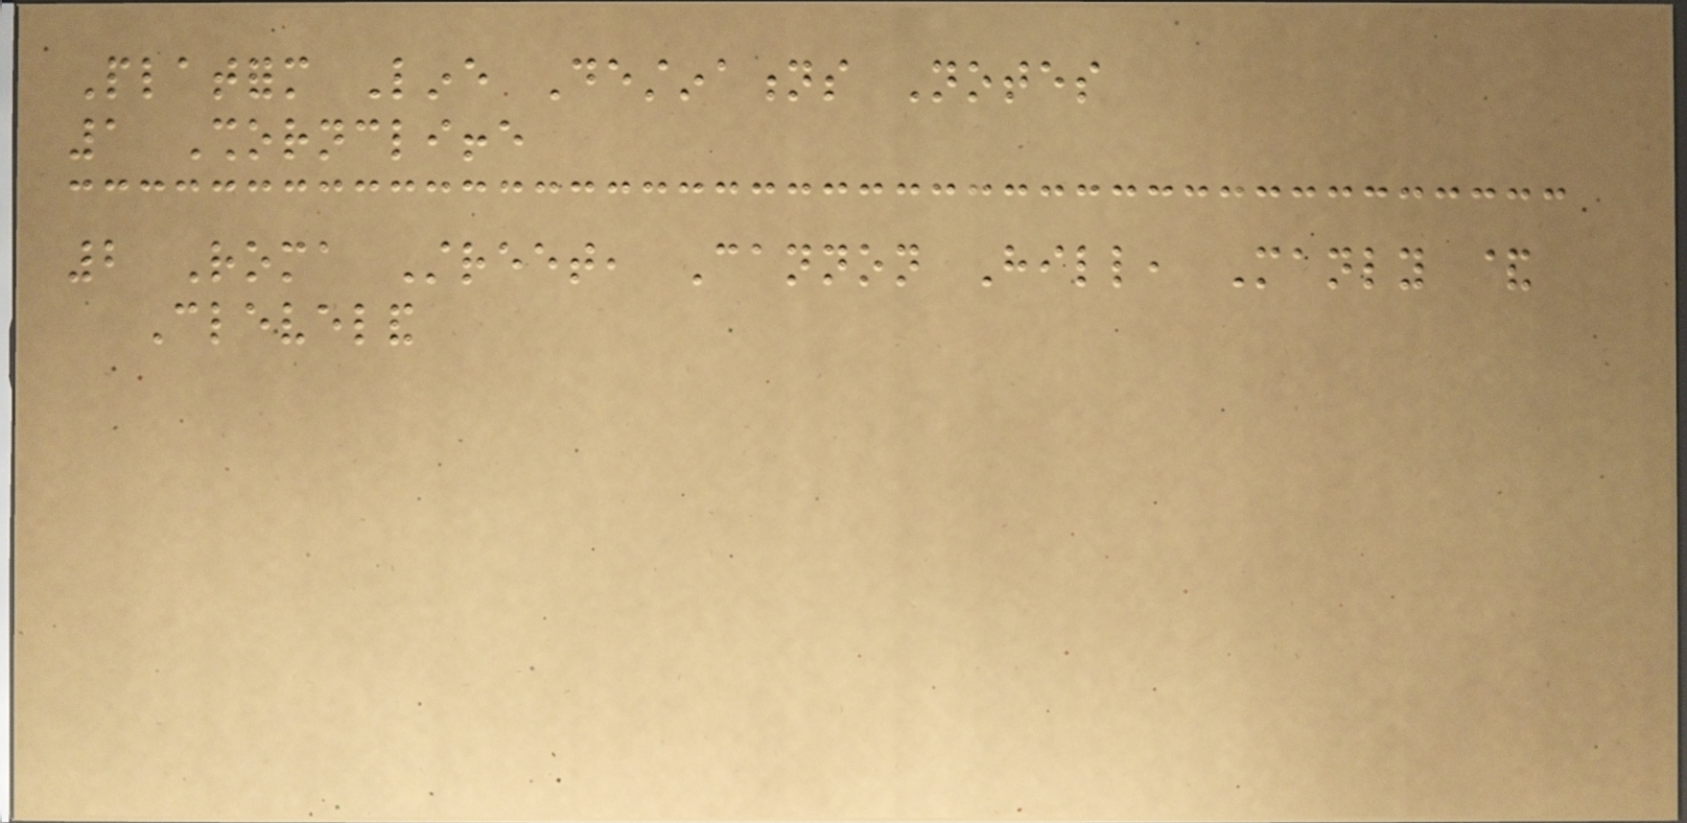Platform Line Destinations Notes
1 Shorncliffe
2 Roma Street, Cannon Hill, Manly &
Cleveland
